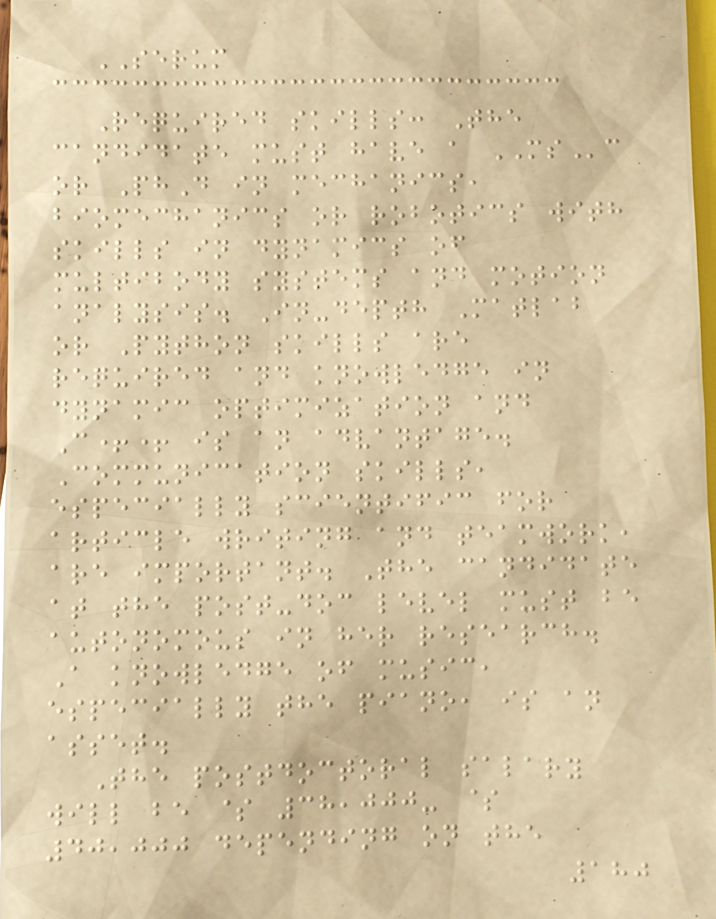SERUM
Required skills: The
candidate must have a MSc
or PhD in mechanics,
biomechanics or robotics with
skills in dynamics of
multibody systems and motion
analysis. In-depth Matlab
or Python skills are
required and knowledge in
dynamic optimization and
C++ is an advantage.
Communication skills,
especially scientific for
article writing and teamwork,
are important. The candidate
at the post-doc level must be
autonomous in her research.
A knowledge of music,
especially the piano, is an
asset.
The postdoctoral salary
will be $ 38,000- $
40,000 depending on the
180
